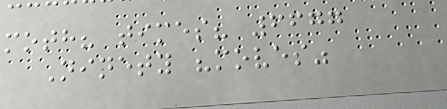moth? times? 6677
Ninety "moves"
